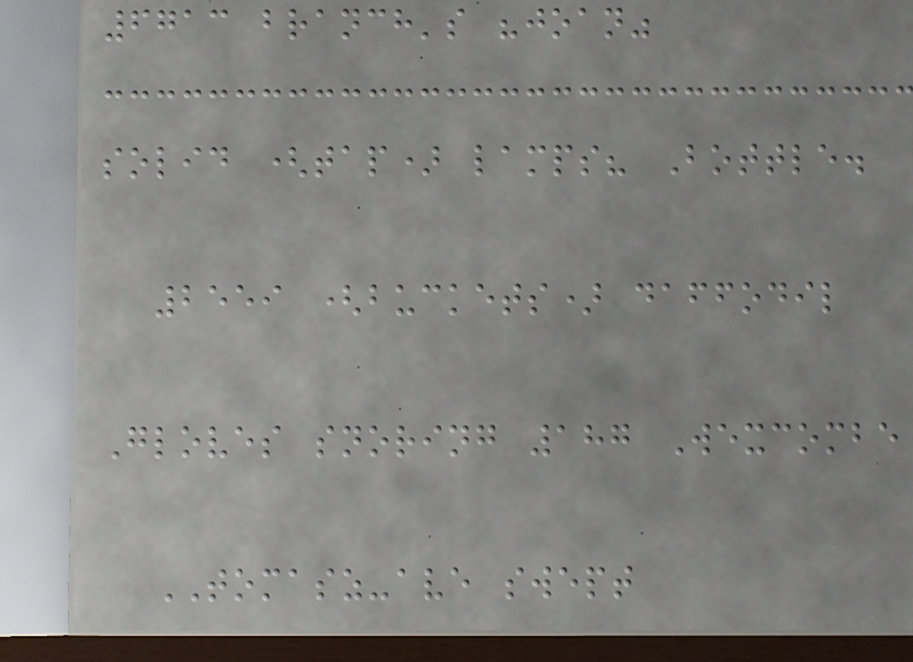6713 branch's "joan"
solid (tap) lamps? Bottle.
2559 (buckets) daffodil
Gloves snoring 187 Wexcombe
TOMASZ-ave swept
